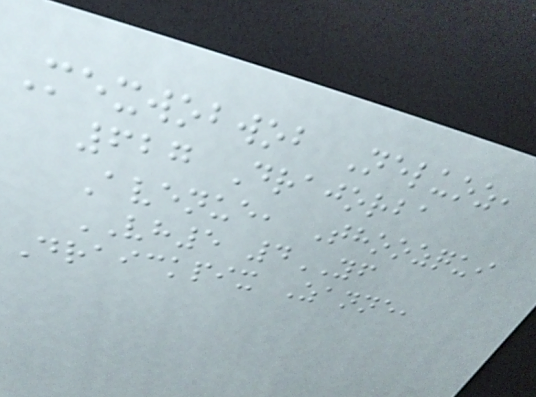Mexwobwob Neluoz,
627 Drajorba
Avenue, Thoozqui
VH5 4YF
Draickpix Zanne,
